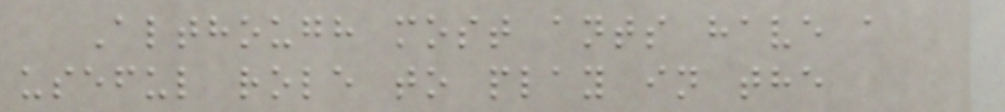Although most ants have a
useful role to play in the
